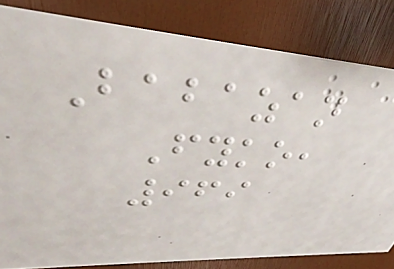Babazan
Fyko,
969
